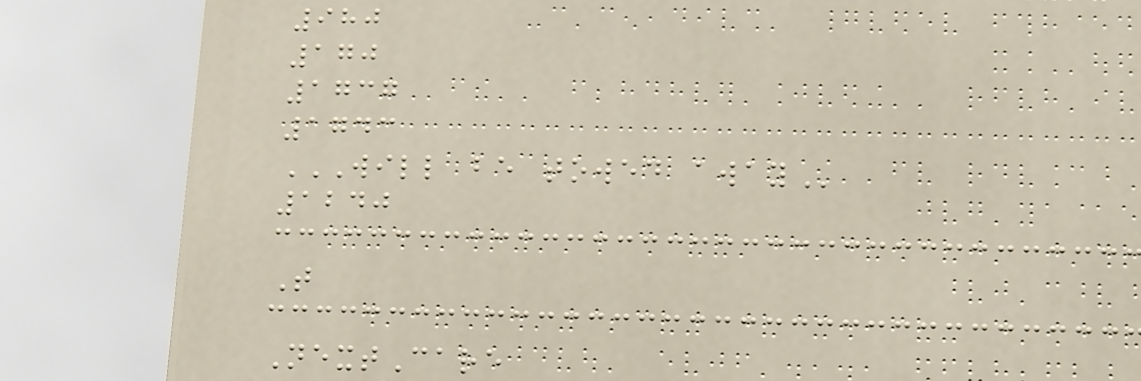980
170
1737
1743
WILL BE TOWED AWAY
1240
T
NextCare
